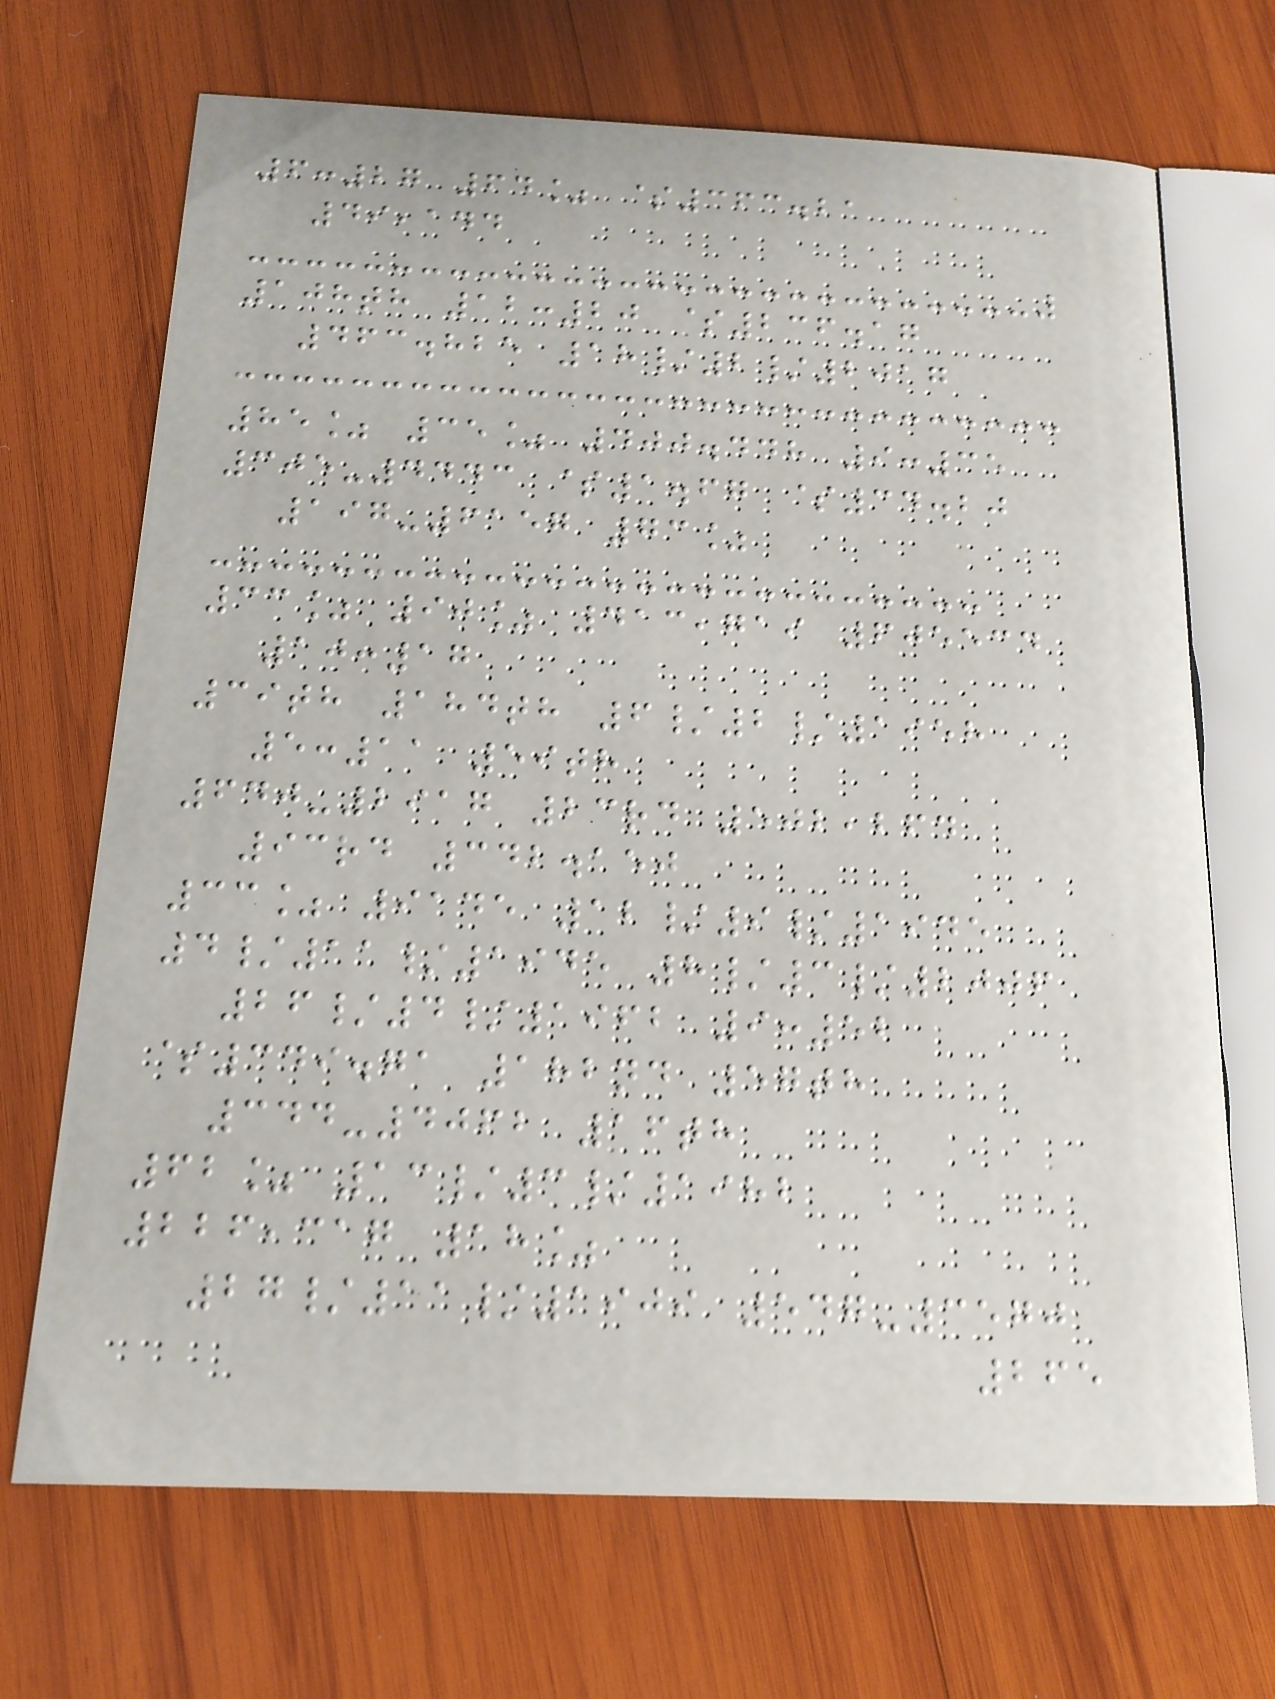6:27 64% $363.21
49,144
108th 12:20 $236.17
463.825 18/2/2017
85% 35% 400.448 9:35
305-4443 $1.67 $34.20
197-6157 73%
33% 90% 413,719 605534
10:17
39th 184th 6/2/1958
5:11 59th
640-2917 23rd 502,264
93rd 342.150
33% 9145 12/9/1945
4/11/1945 8/3/2006
26/4/1962 9:52
$349.71 182nd 57th
344-4062 16th
62% 13/3/1982
226,317 18%
27/11/1909 547-3570
265
